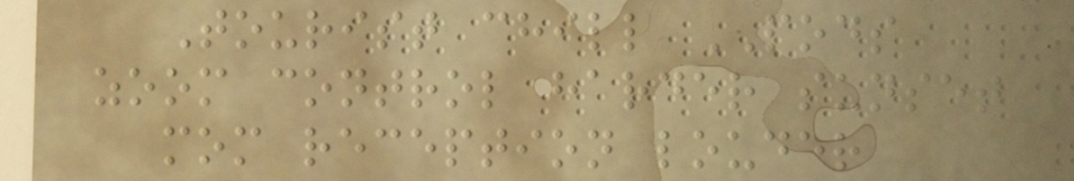Tourist chill PODS
zoom control harder sunset
mom reception louder
